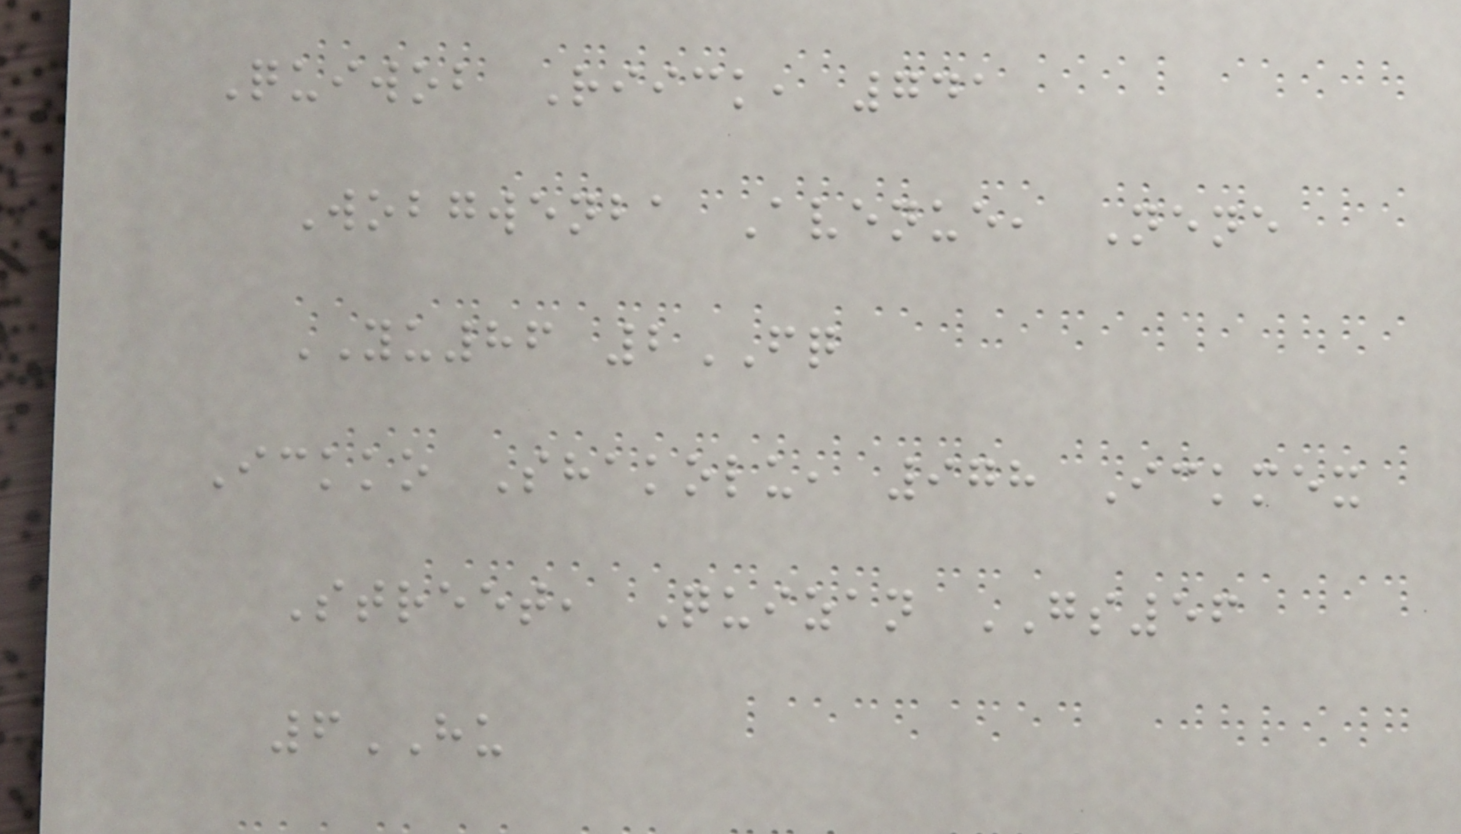Quiwob Riick, 741
Wobgwenba Avenue, Nene
YU86 2FQ
Ickko Shakolu, 978 Ickmex
Street, Quizan GS56
6HU
